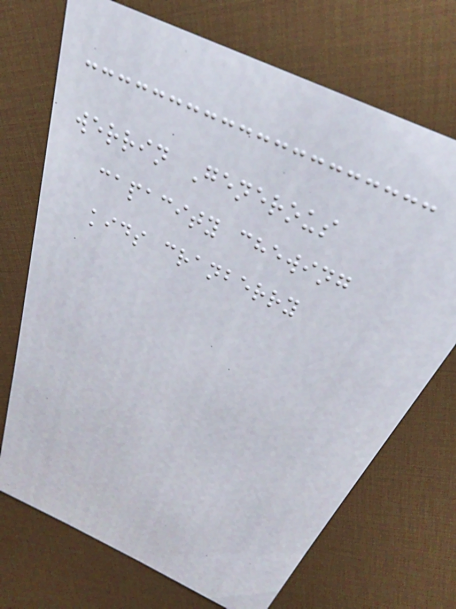werrin Generous
capacity chewing
kids cranberry
